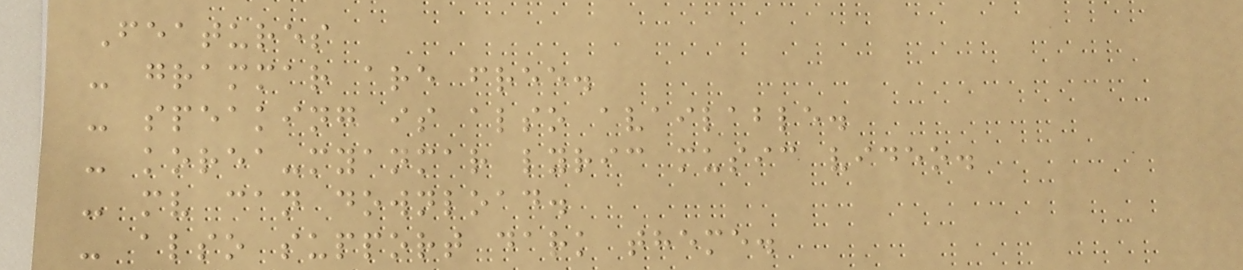Features
- grammar are free.
- speaking is also available.
- korea-myanmar lyric music video.
- mv can download.
- also support dark theme.
